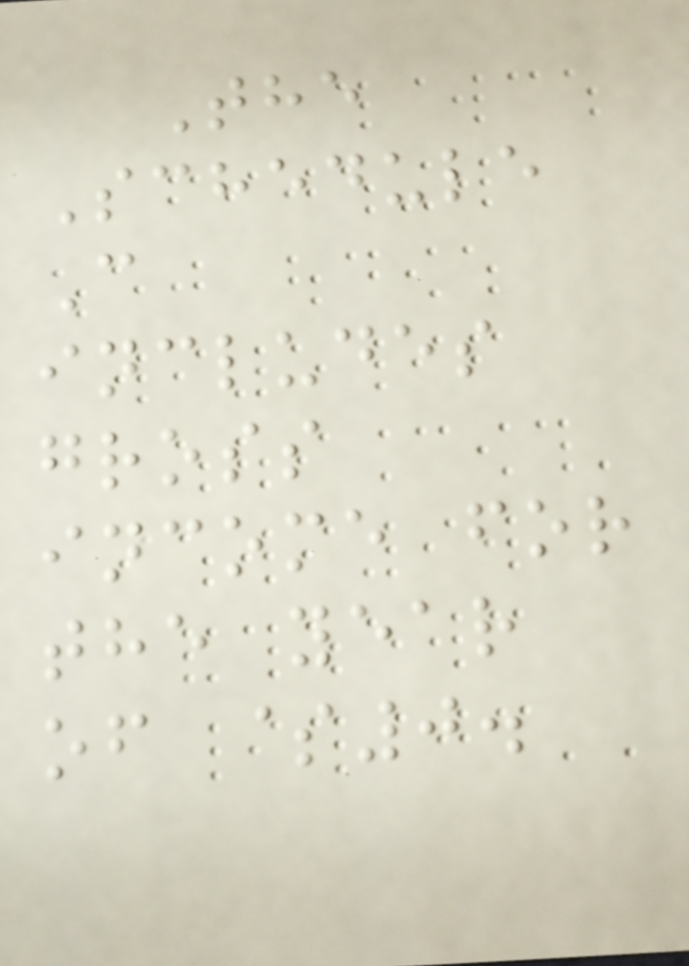The
Schedule
C
includes
gross
income for
the year
of $0.
